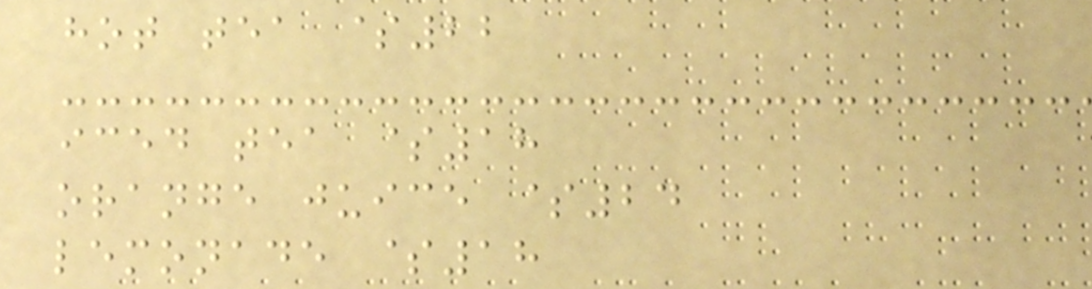hot tea $22
iced tea $18
orange juice $24
lemonade $18
